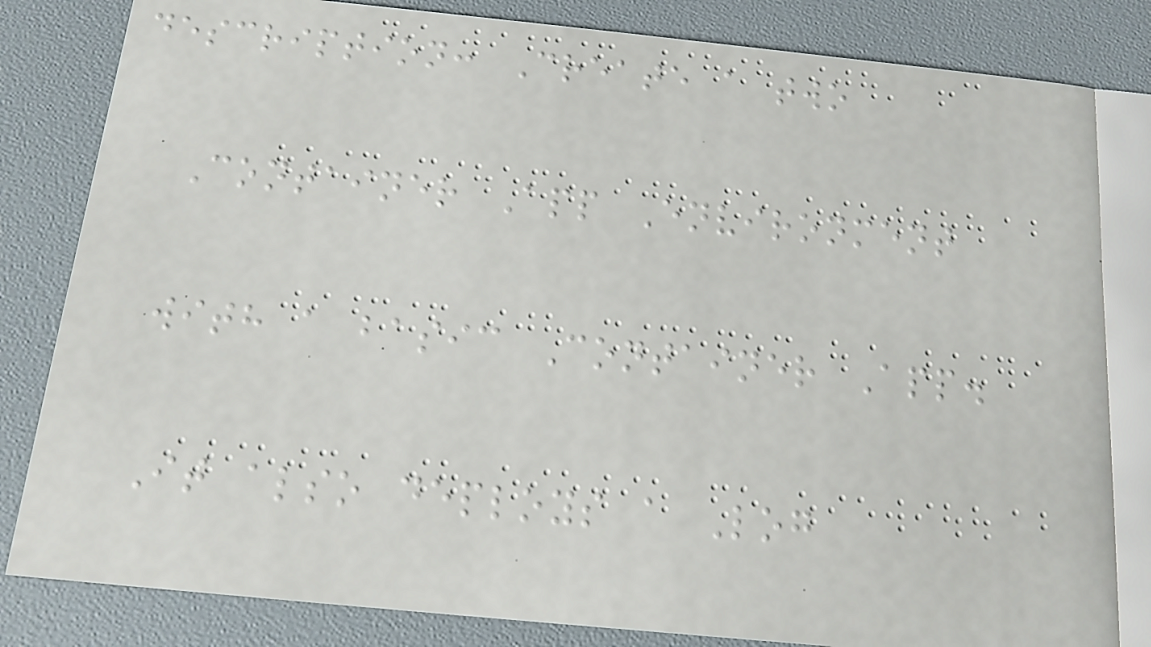description: Create a two
Container App Environment
with a basic Container App.
It also deploys a Log
